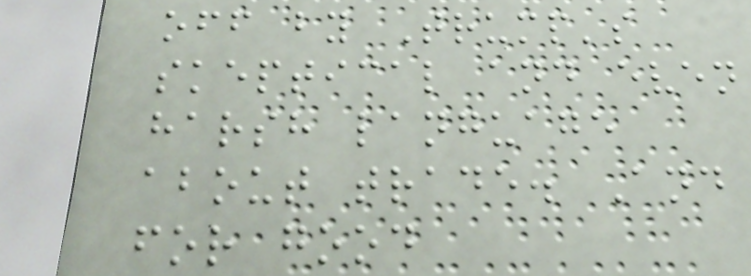off by Trump's
skeptical and even
harsh language
about trade. And
for good
